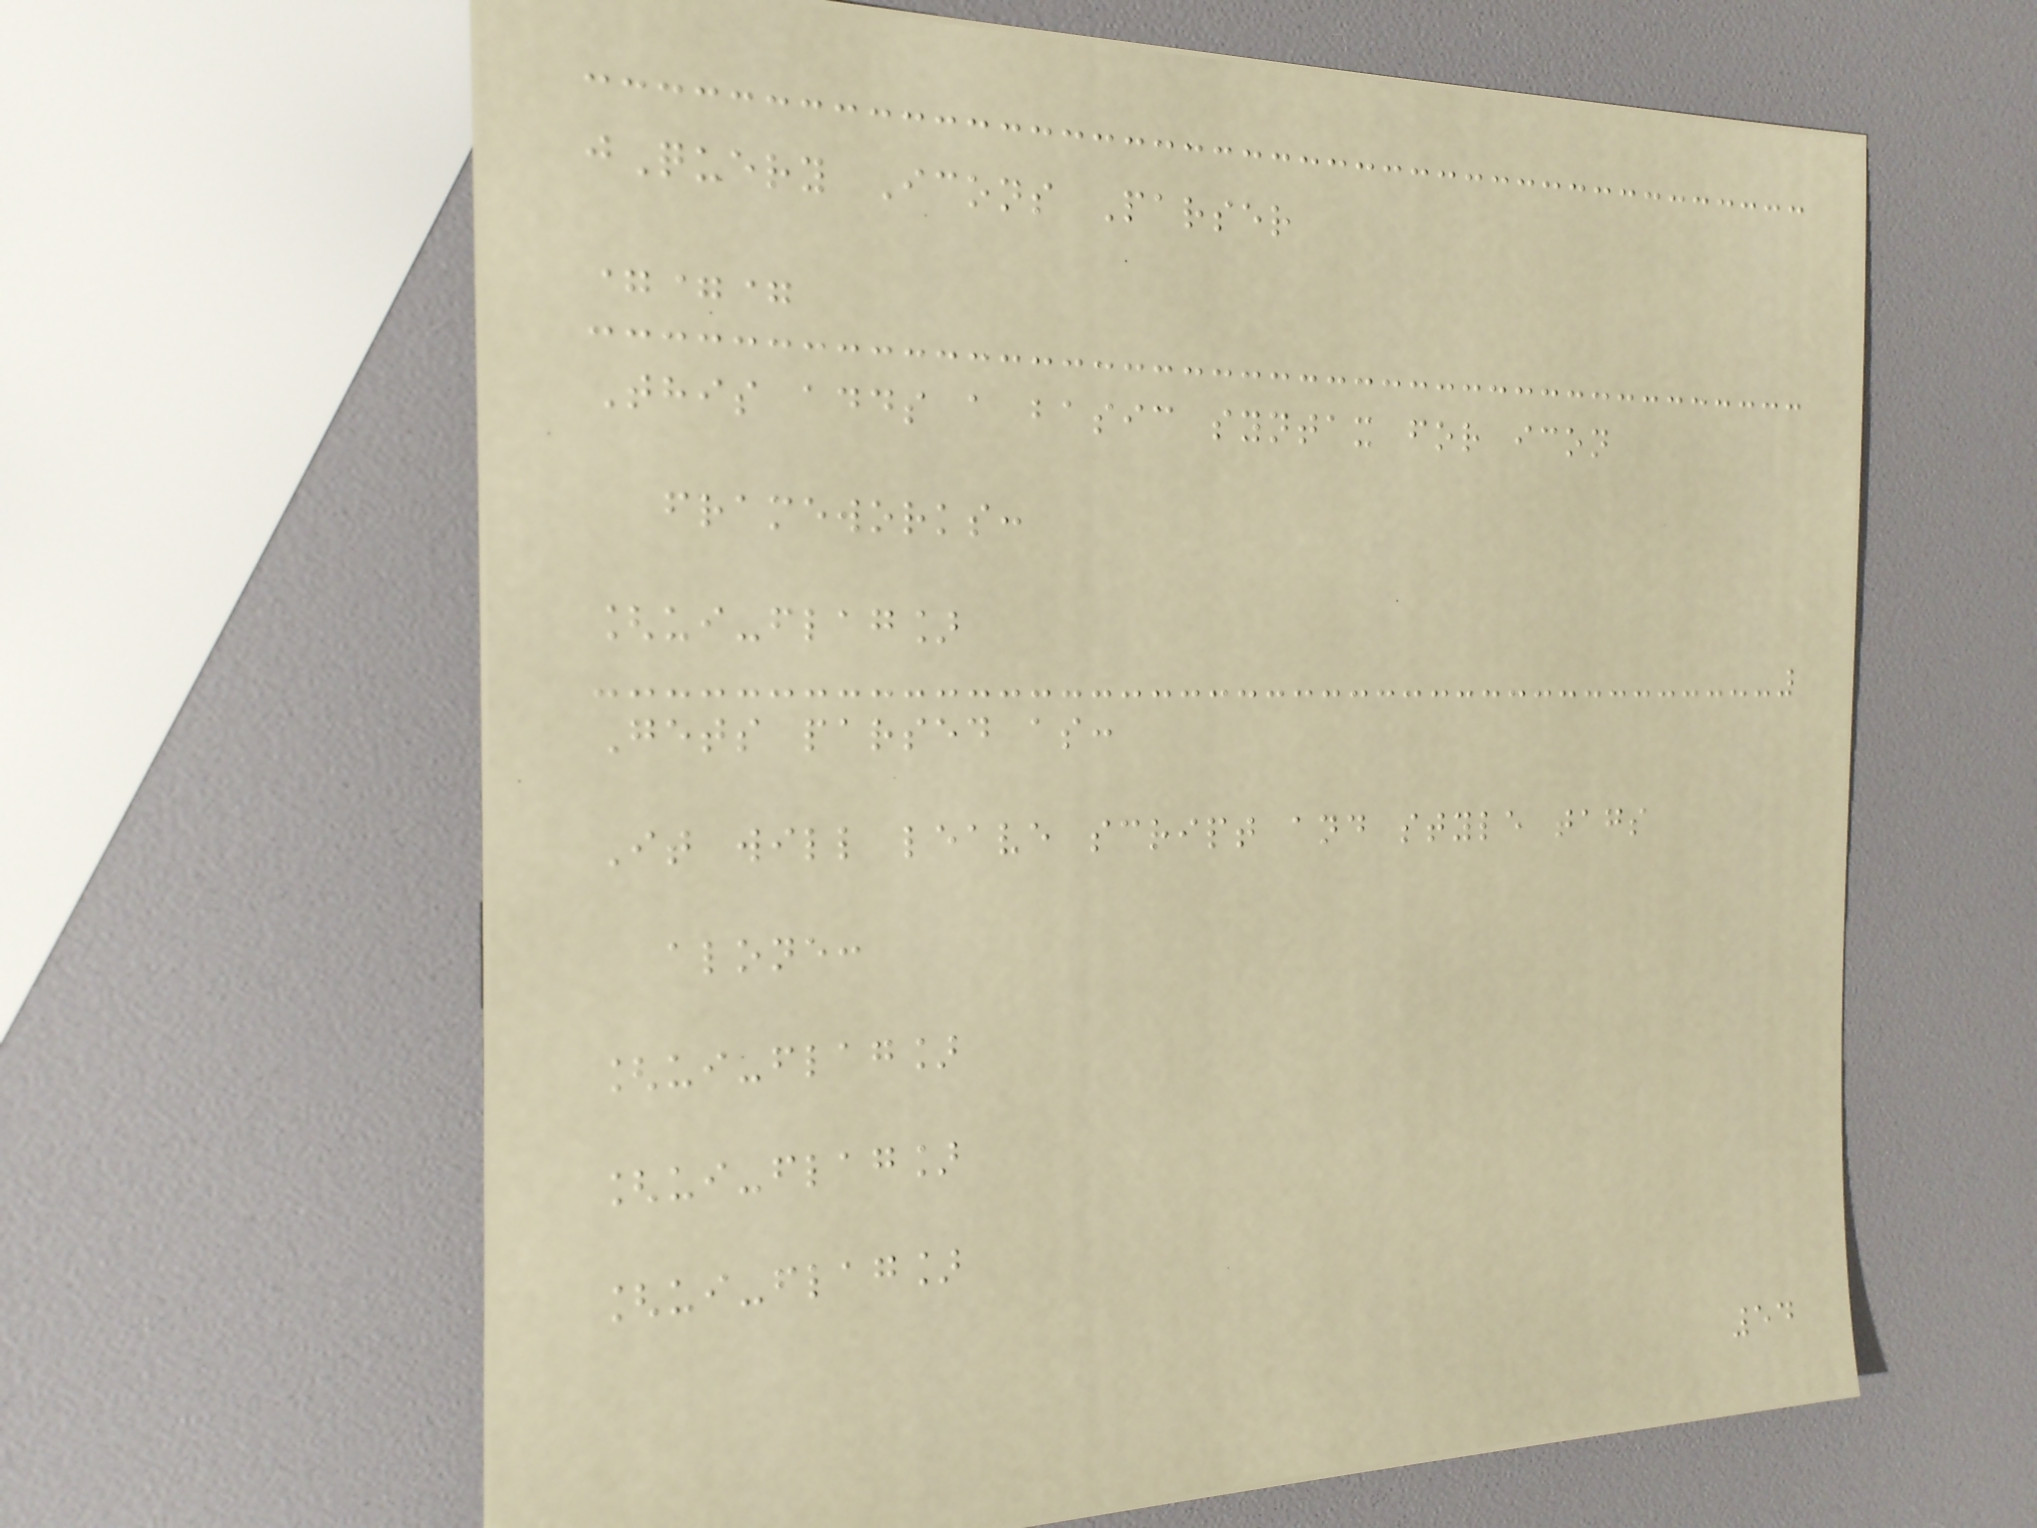jQuery Icons Parser
===
This adds a basic syntax for icon
frameworks:
[ui-flag]
Gets parsed as:
It will leave script and style tags
alone:
[ui-flag]
[ui-flag]
[ui-flag]
54
